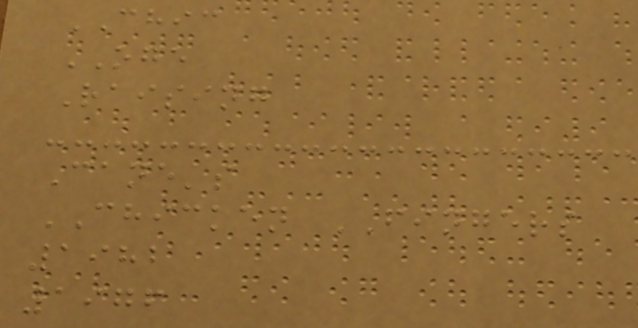CHIC
OGE
Raising
Cane's
CHICKEN FINGERS
1982
1976
